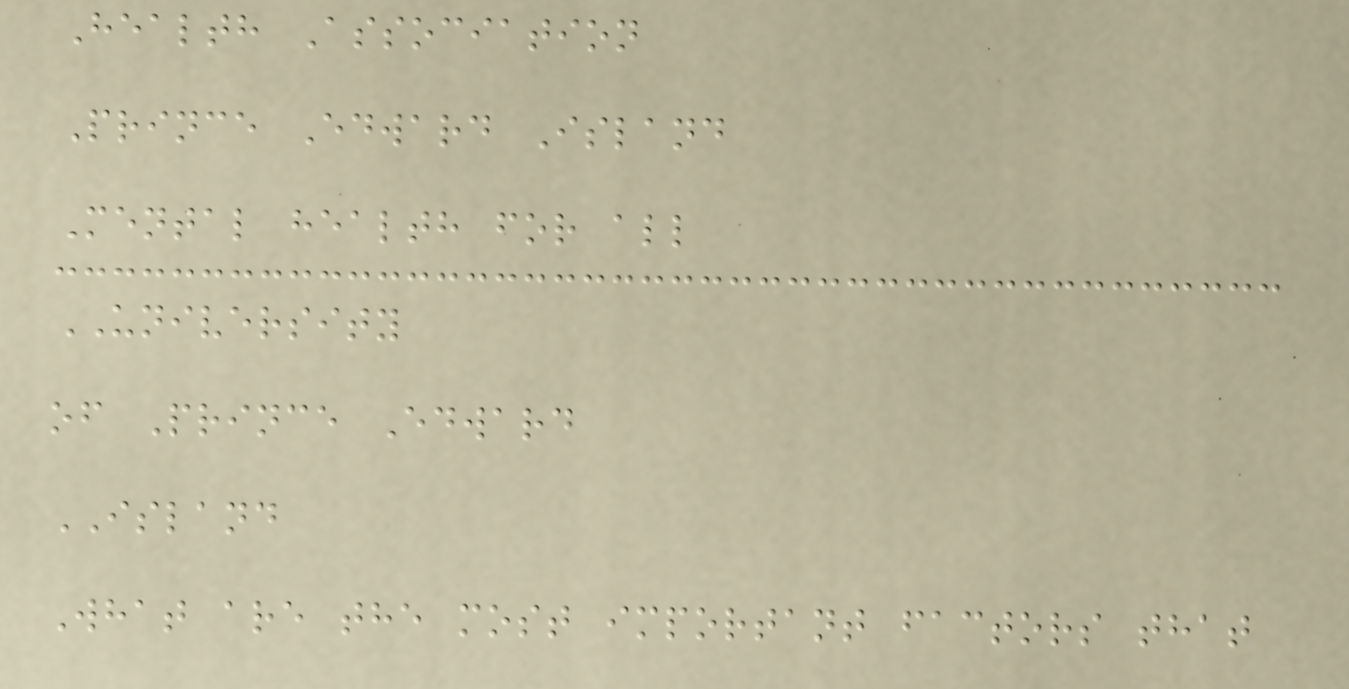Health Association
Prince Edward Island
Mental health for all
UNIVERSITY
of Prince Edward
ISLAND
What are the most important factors that
